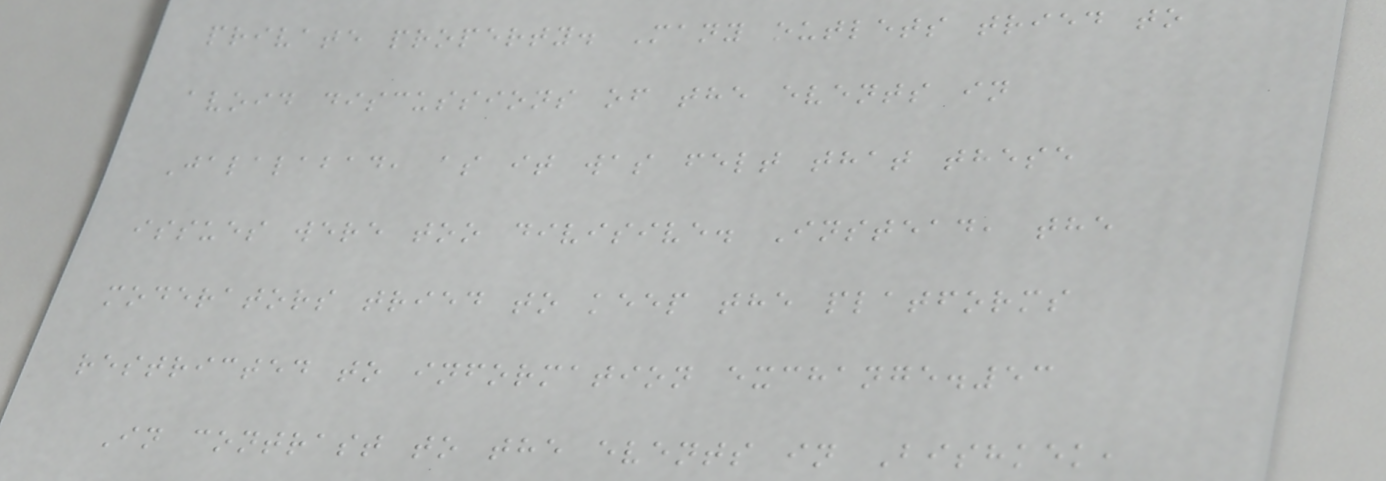private property. Many outlets tried to
avoid discussions of the events in
Jalalabad, as it was felt that these
issues were too divisive. Instead, the
moderators tried to keep the platforms
restricted to information exchange.53
In contrast to the events in Bishkek,
